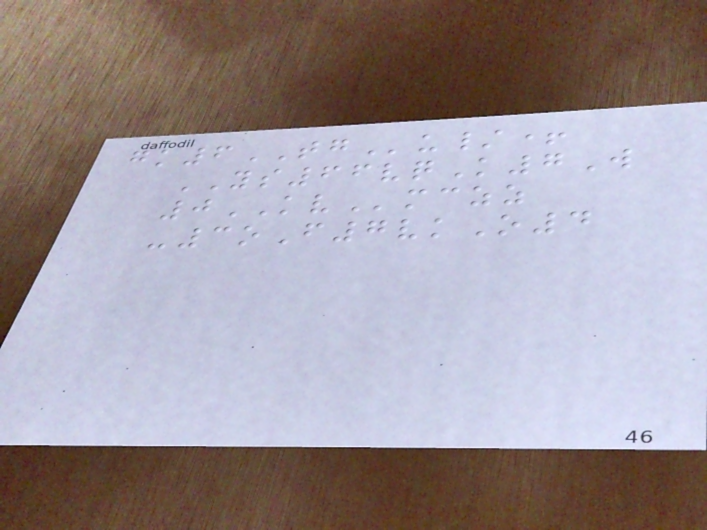gk6TGu/+
YS66vqK7W
0KVmczz
-3oF7vkO4
